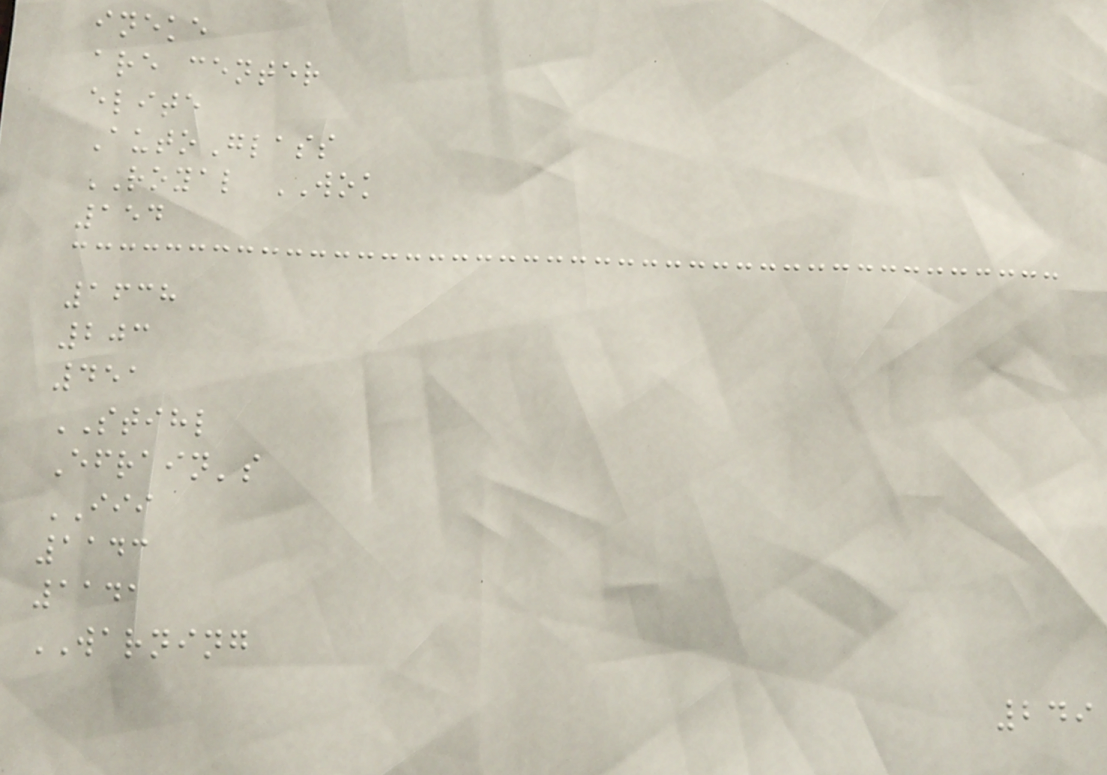ineke
are center
elite
AutoGlass
ROYAL WOK
154
1638
203
451
STIHL
Efrain's
III
1143
1141
WARNING
249
